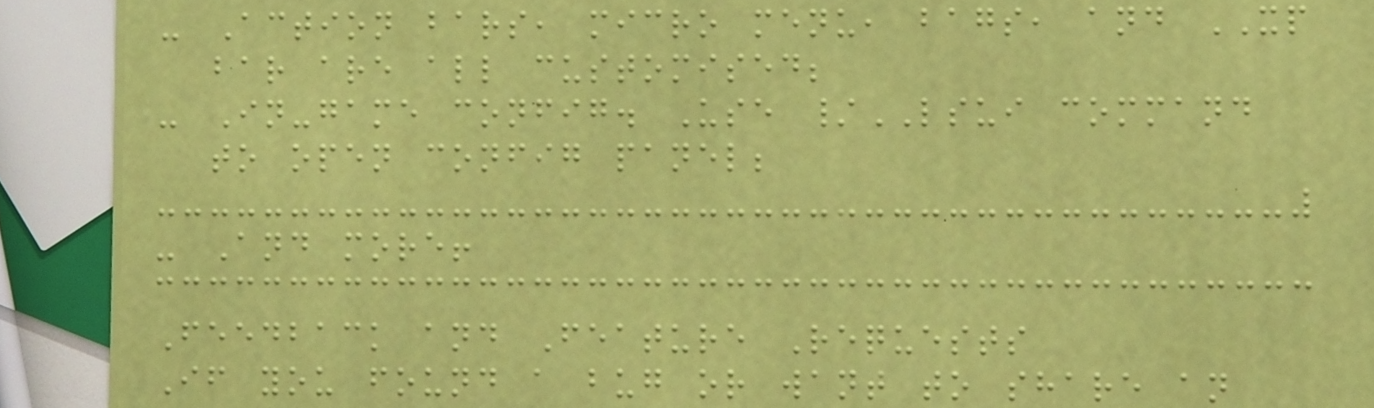- Action bars, micro menu, bags, and XP
bar are all customised;
- In-game config. Use /LSUI command
to open config panel;
- And more!
Feedback and Feature Requests
If you found a bug or want to share an
